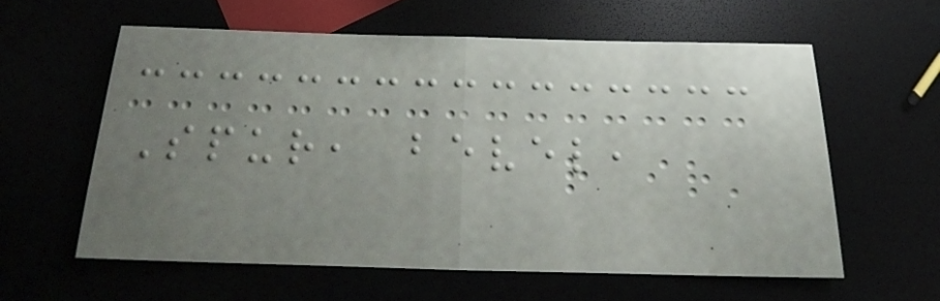Spur, bevel,
